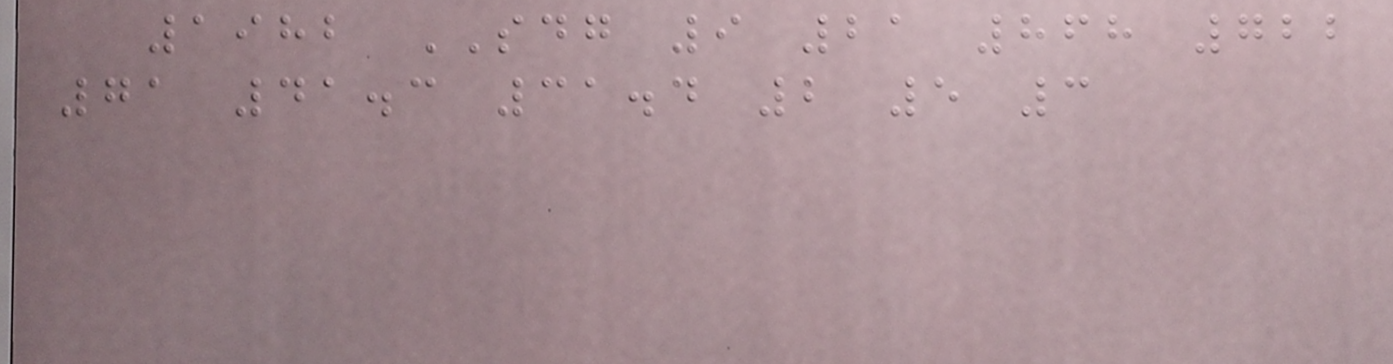1982 SDG 9 21 868 722
71 41.3 31.4 2 5 3
